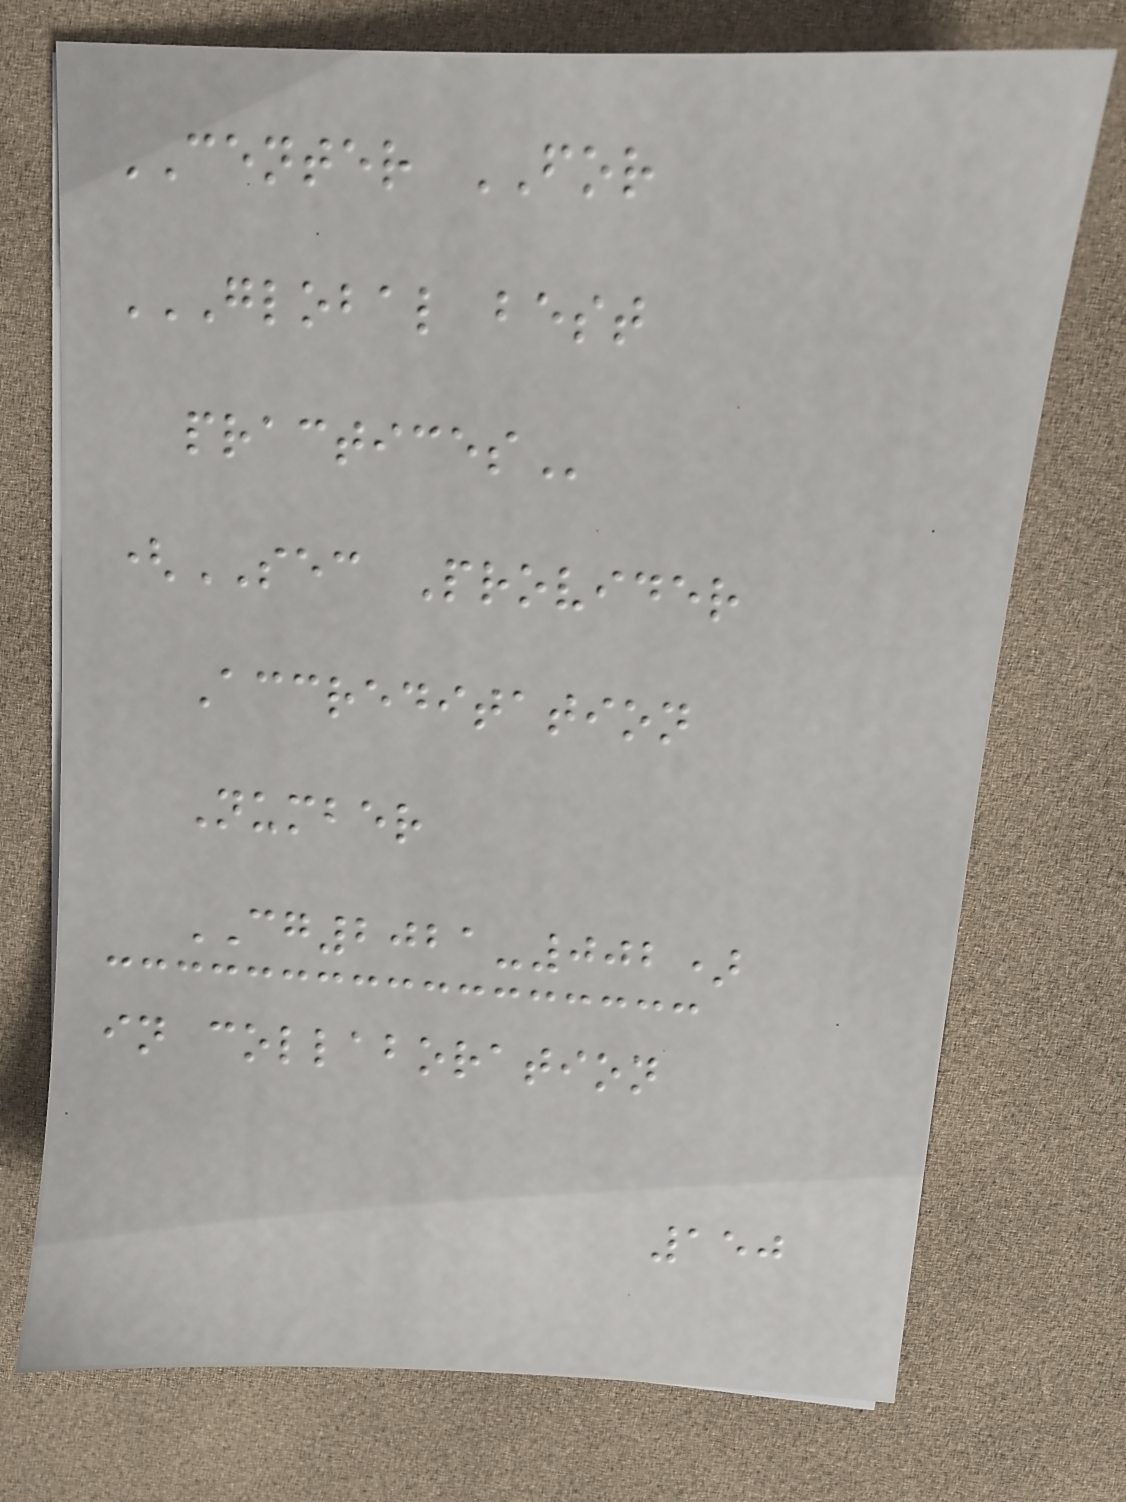CENTER FOR
GLOBAL BEST
PRACTICES
(SEC Provider
Accreditation
Number
CG2021-002)
in collaboration
150
